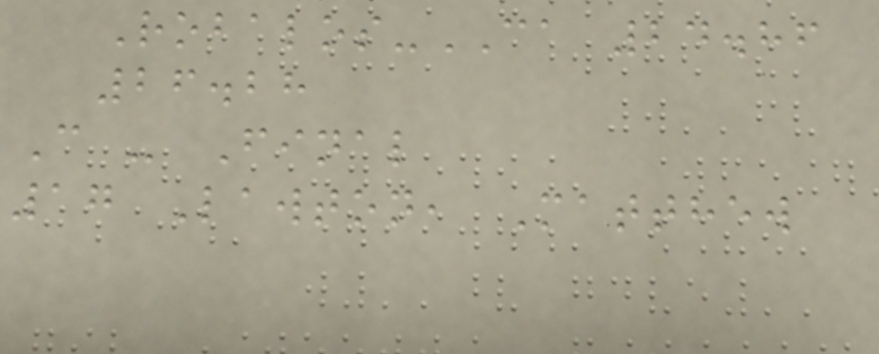Robalos-CA 24.86
26.28
C - Final
17 Lawton, Matthew
